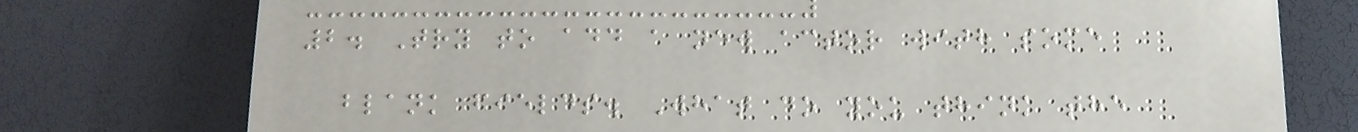2. Try to add a new actor with some
blank fields. What do you think the
